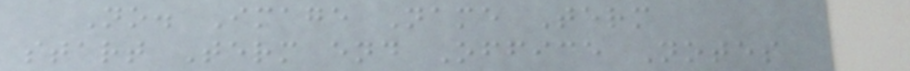No. Image Name Term
start Term end Office Notes
